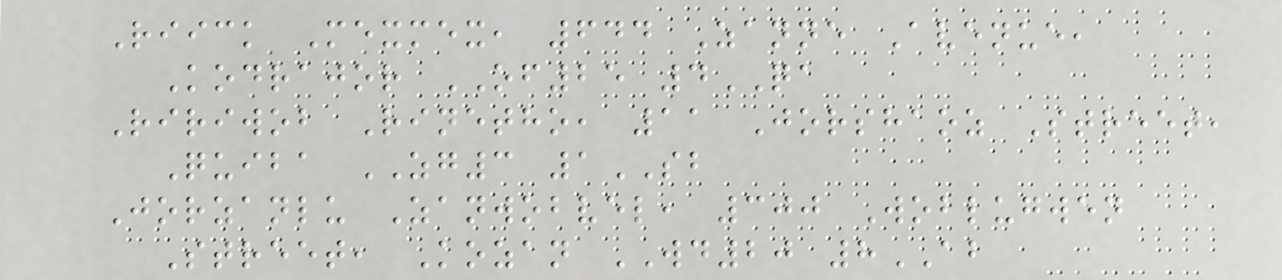Riick Mexmex, 644 Zanne Avenue,
Kodrajor OF25 4QA
Ririwob Rinetho, 11 Jorshaoz Street,
Quiba ZG3 1SB
Jorzanlu Zanwobvel, 300 Woblugwen
Street, Kozan WD20 8AB
